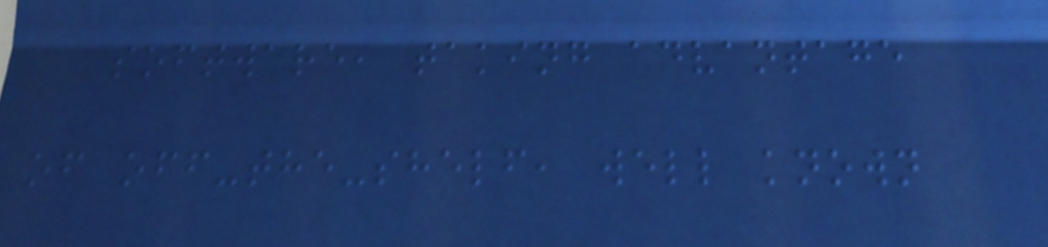software, taking advantage
of off-the-shelf, well known
